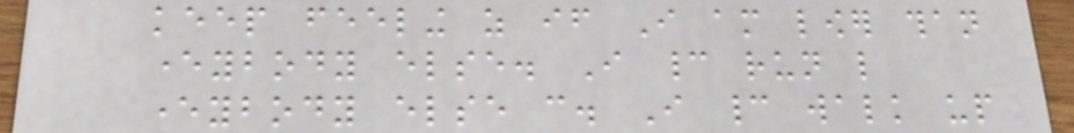keep feeling as if I am lower than
everybody else. I cannot run like
everybody else can. I cannot walk up
